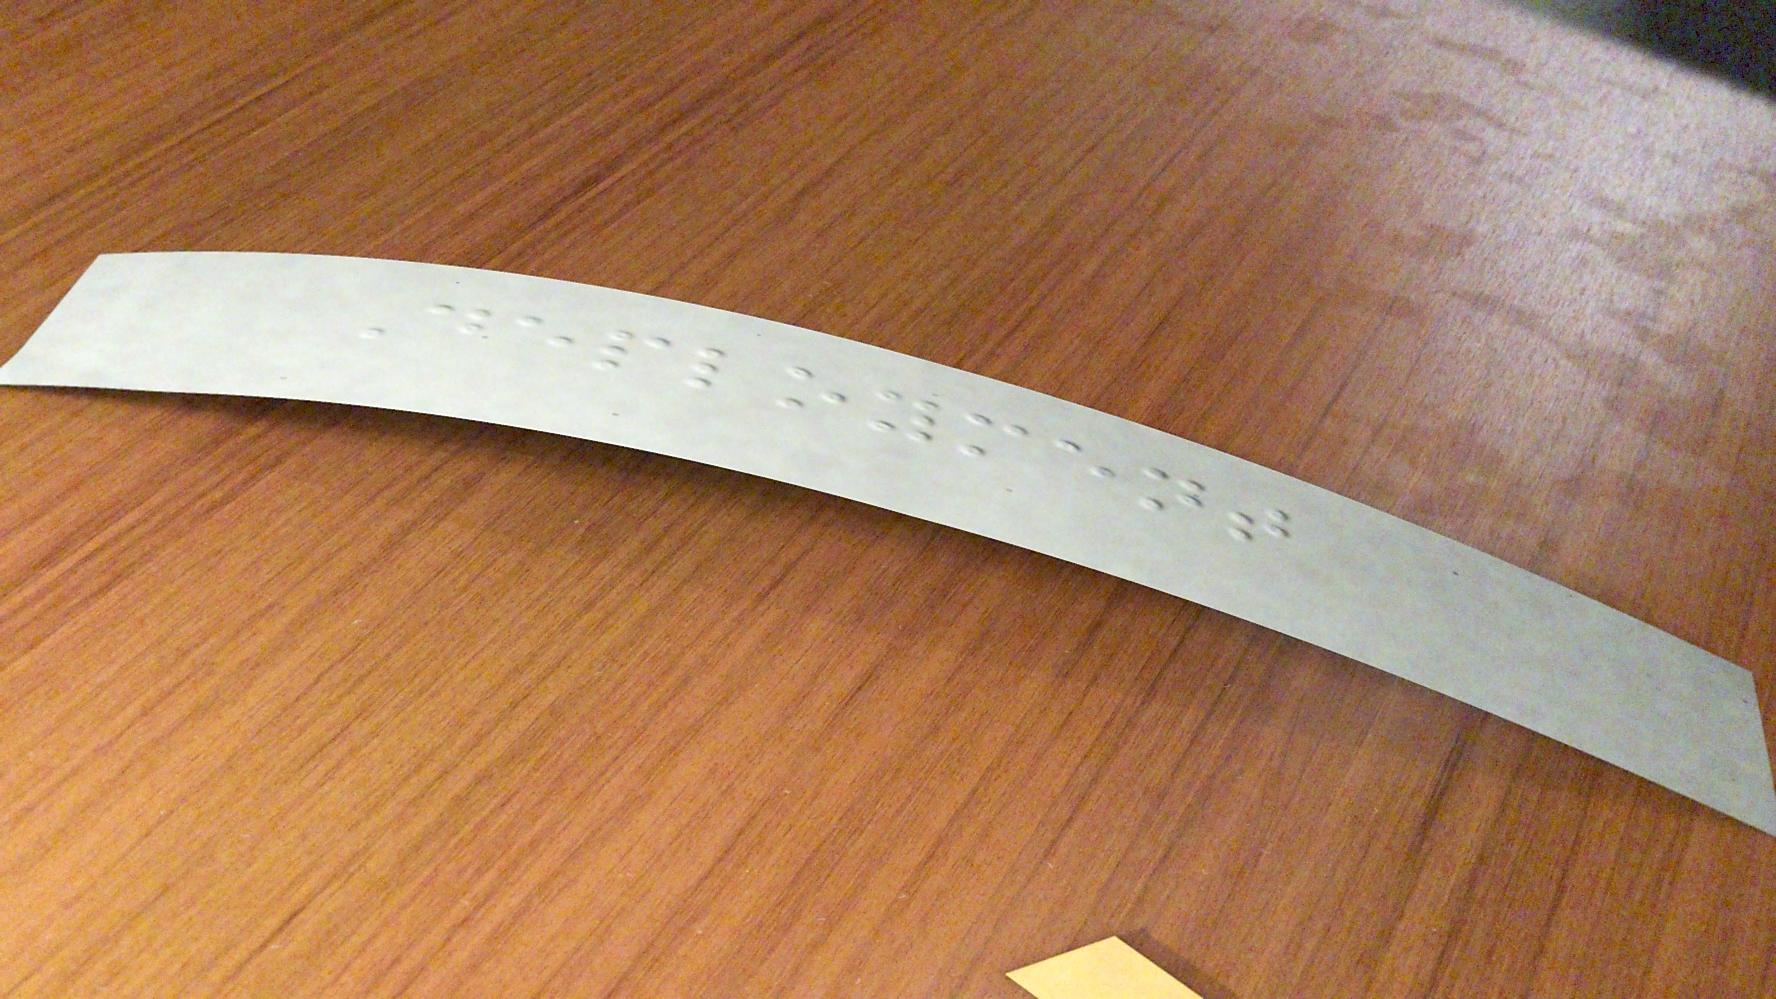Deployment
